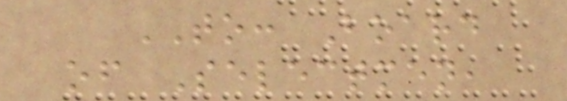TO: Board
of Selectmen,
